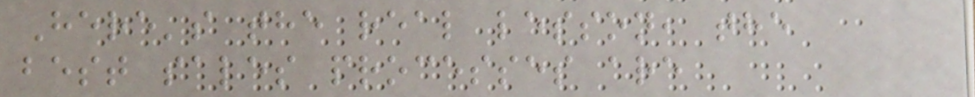Here's the real lesson, the
best sales processes are
